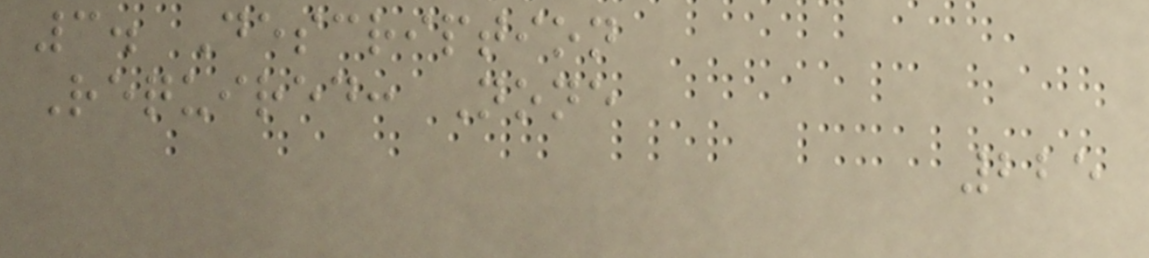3. Description
Required: None
225
